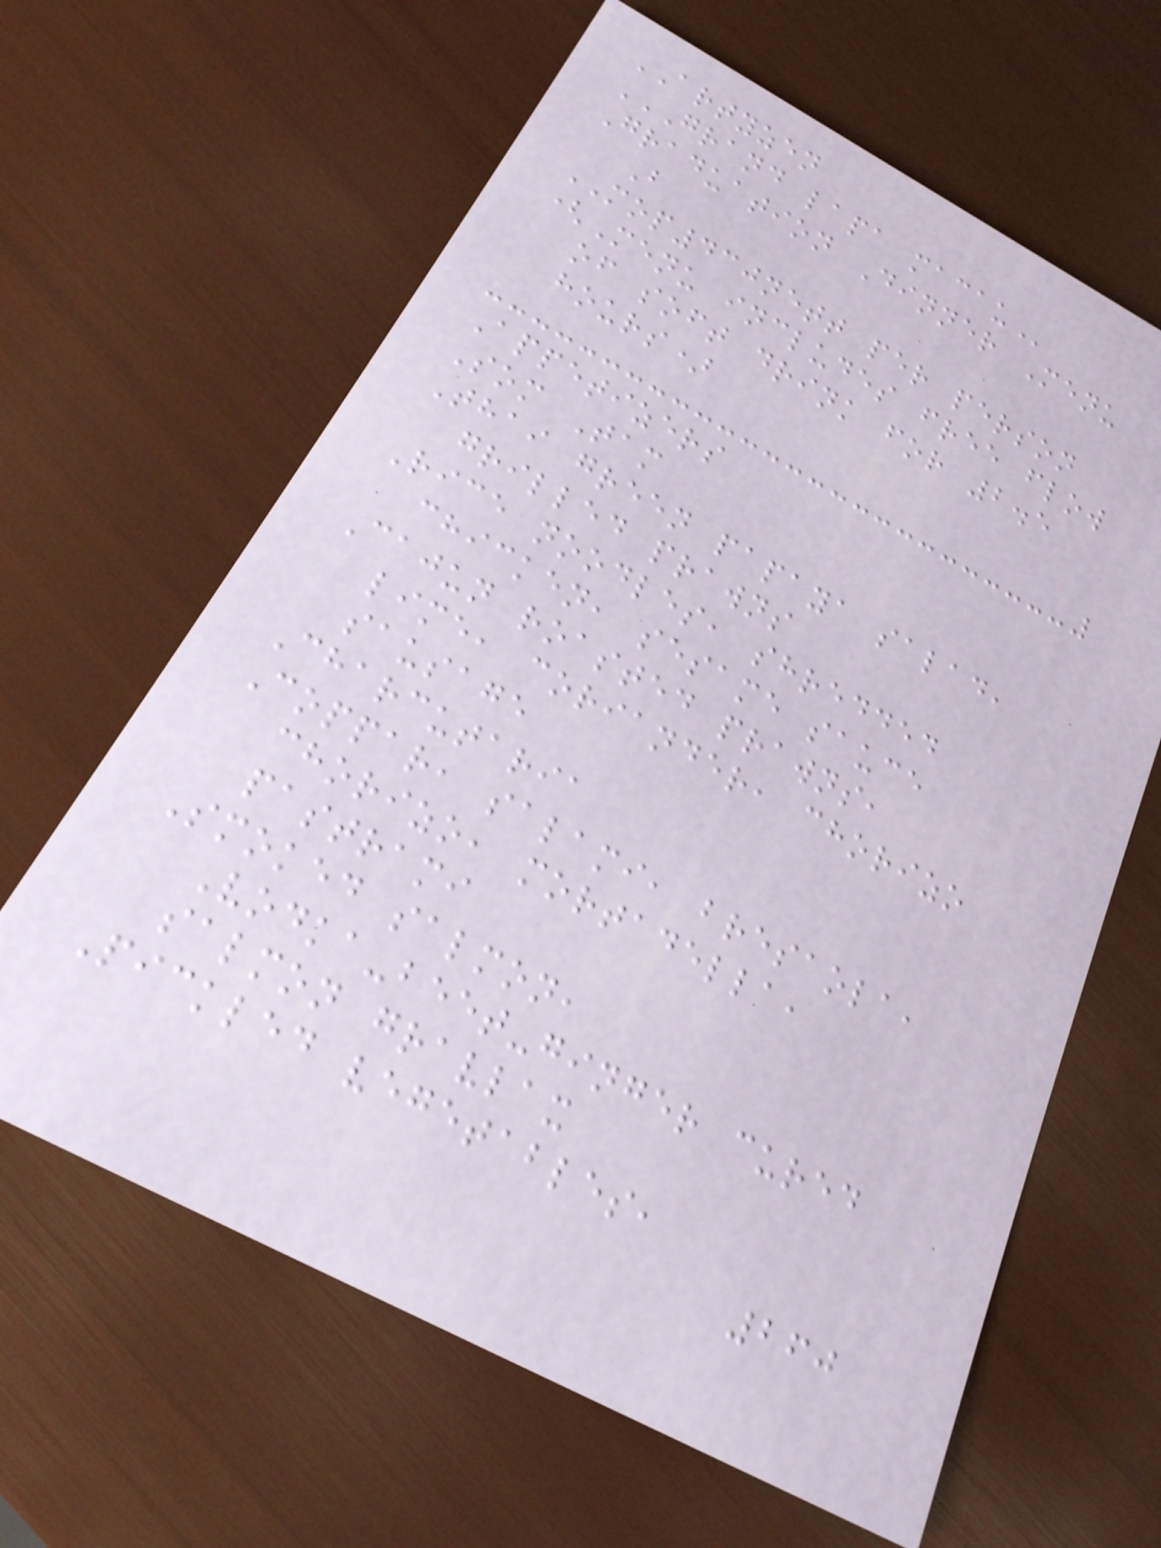ARTYZEN
GRAND LAPA MACAU
Graduation Dinner Menu
B
MOP430nett per person
(Menu includes free flow
of soft drink for 2.5
hours)
Appetizers
Som Tam
Thai green papaya salad,
grilled prawns
Rice noodles, shredded
chicken, sesame sauce
Cajun roasted prawns,
lime, coriander, chorizo
sausage
Charcutaria
Coppar, salami, bresaola,
chorizo, mortadella,
pastrami
Smoked salmon,
Vodka-beet-ginger cured
salmon gravlax
Pickled vegetables,
260
